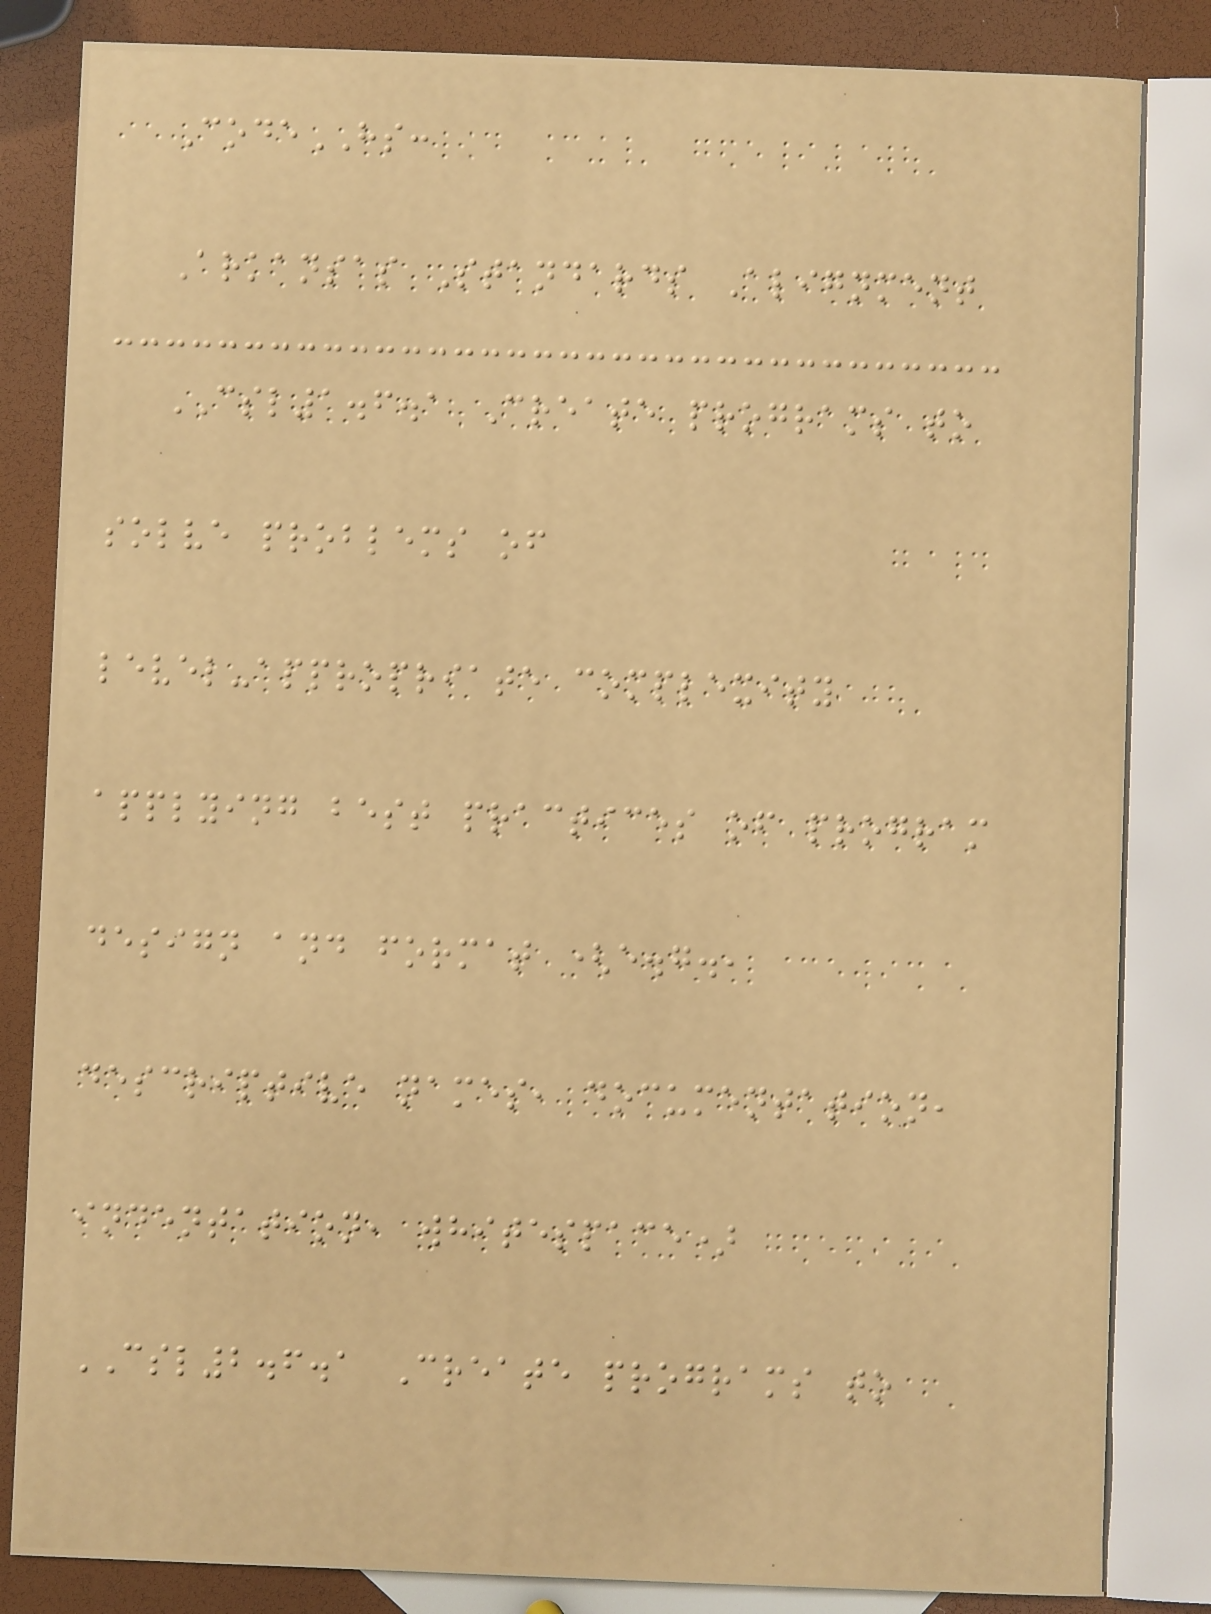CodeHS:
Arkansas Standards Alignment
CSL1.6.1 Create programs to
solve problems of
level-appropriate complexity
applying best practices of program
design and format (e.g.,
descriptive names, documentation,
indentation, whitespace)
CSL2.6.1 Create programs to
